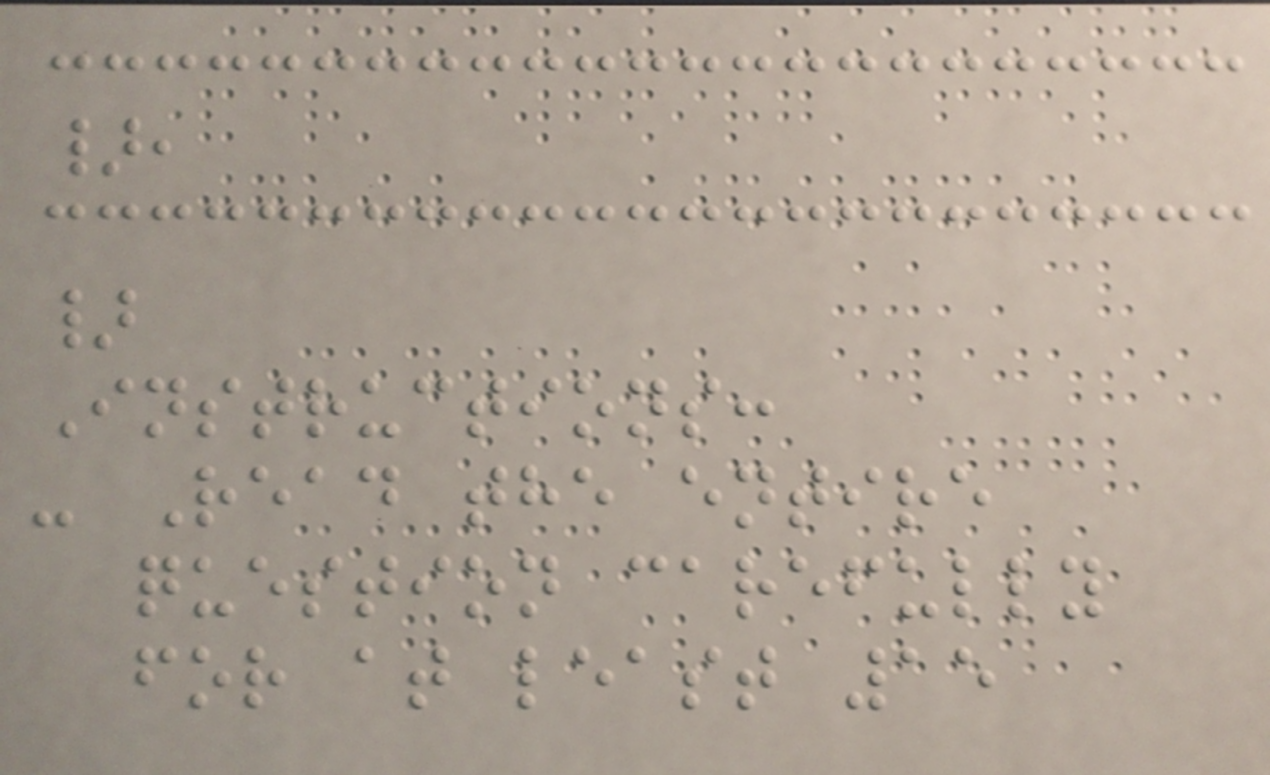},
}
Instructions:
- Read the entire
question carefully
for at least 15
